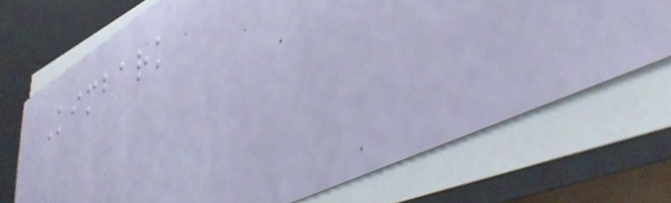Kimbark
